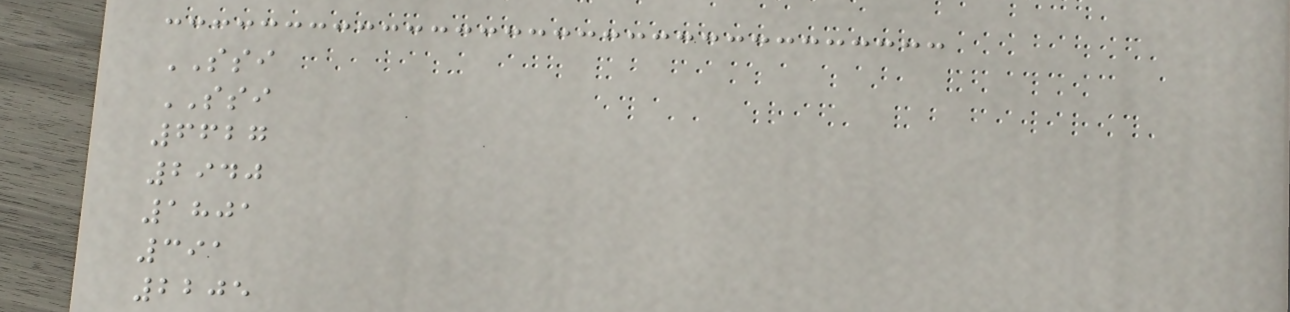SSI
SSI
6627
2940
1801
391
2205
